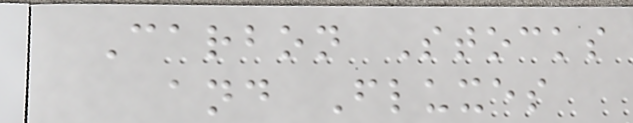Carbon Stocks
and Fluxes
